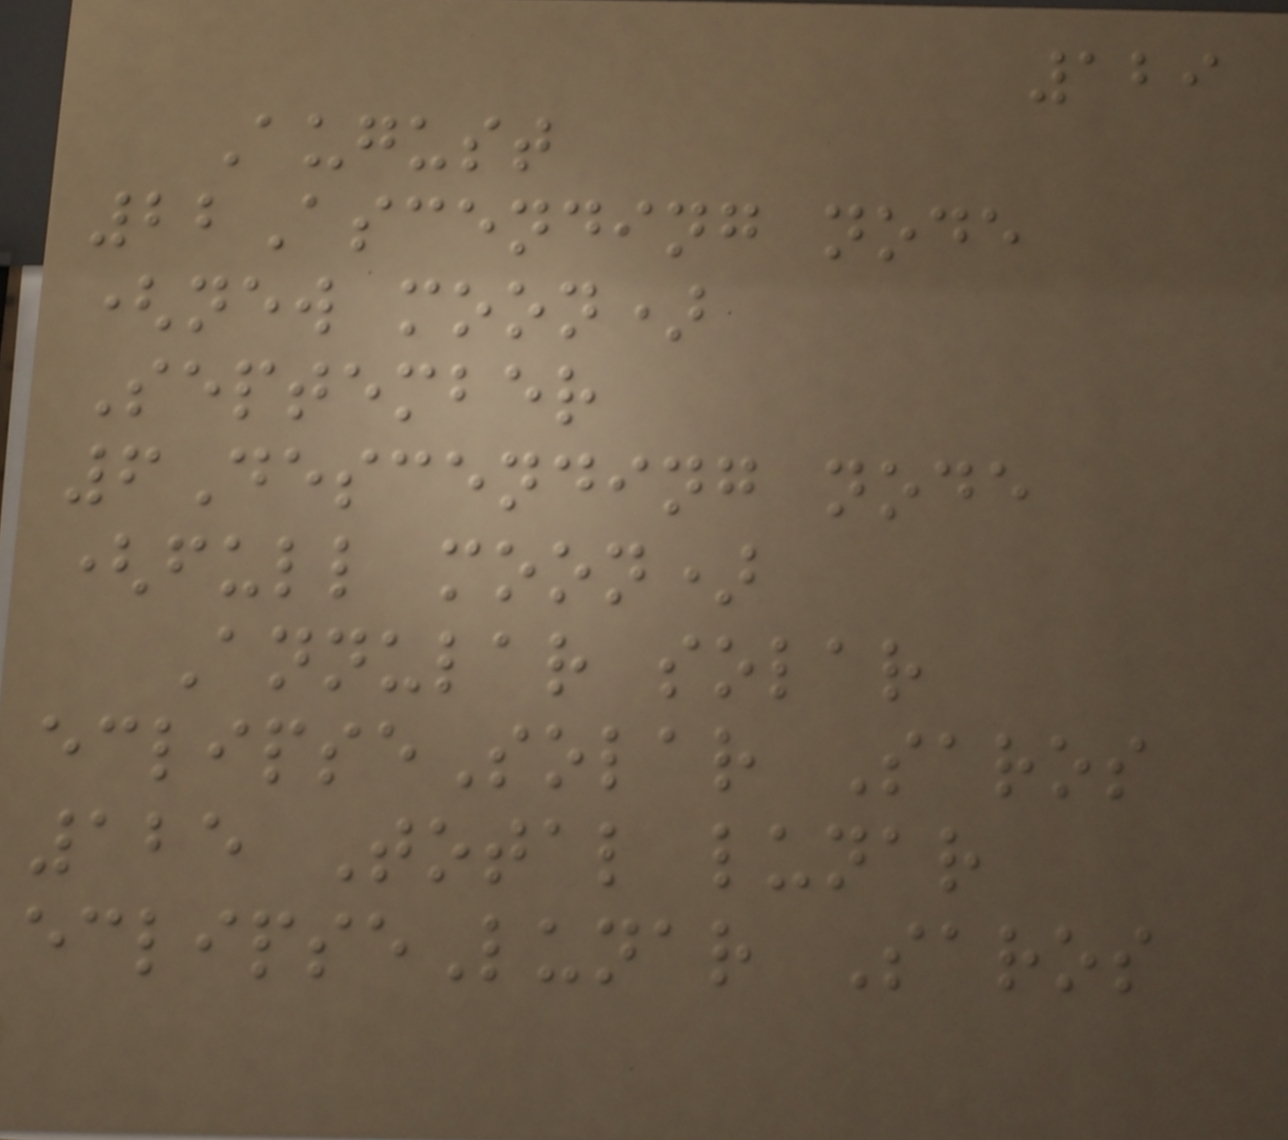129
August
22Ascending node
(new moon)
September
6Descending node
(full moon)
Annular solar
eclipseSolar Saros
125 Total lunar
eclipseLunar Saros
